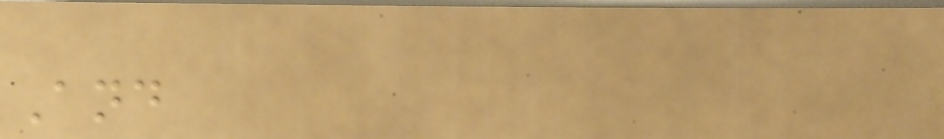And
